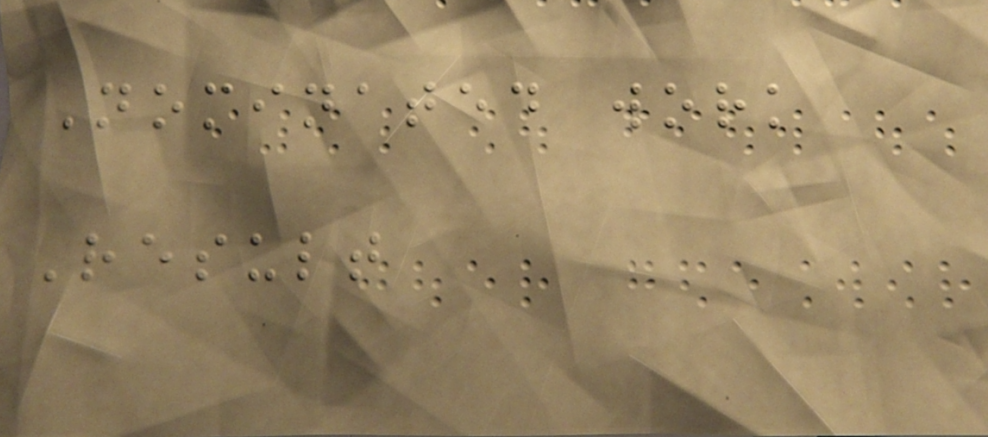Nominated work
Result
